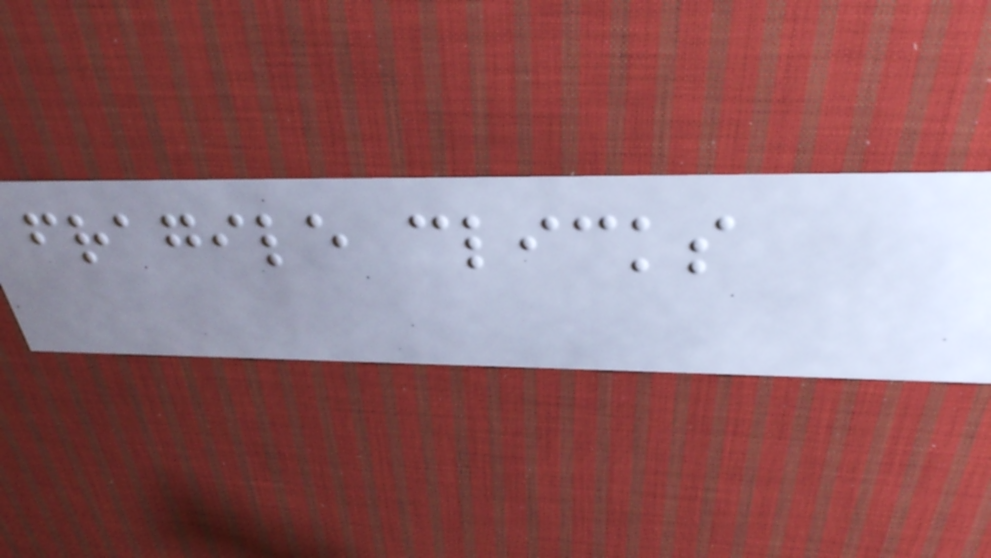fragile clicks
